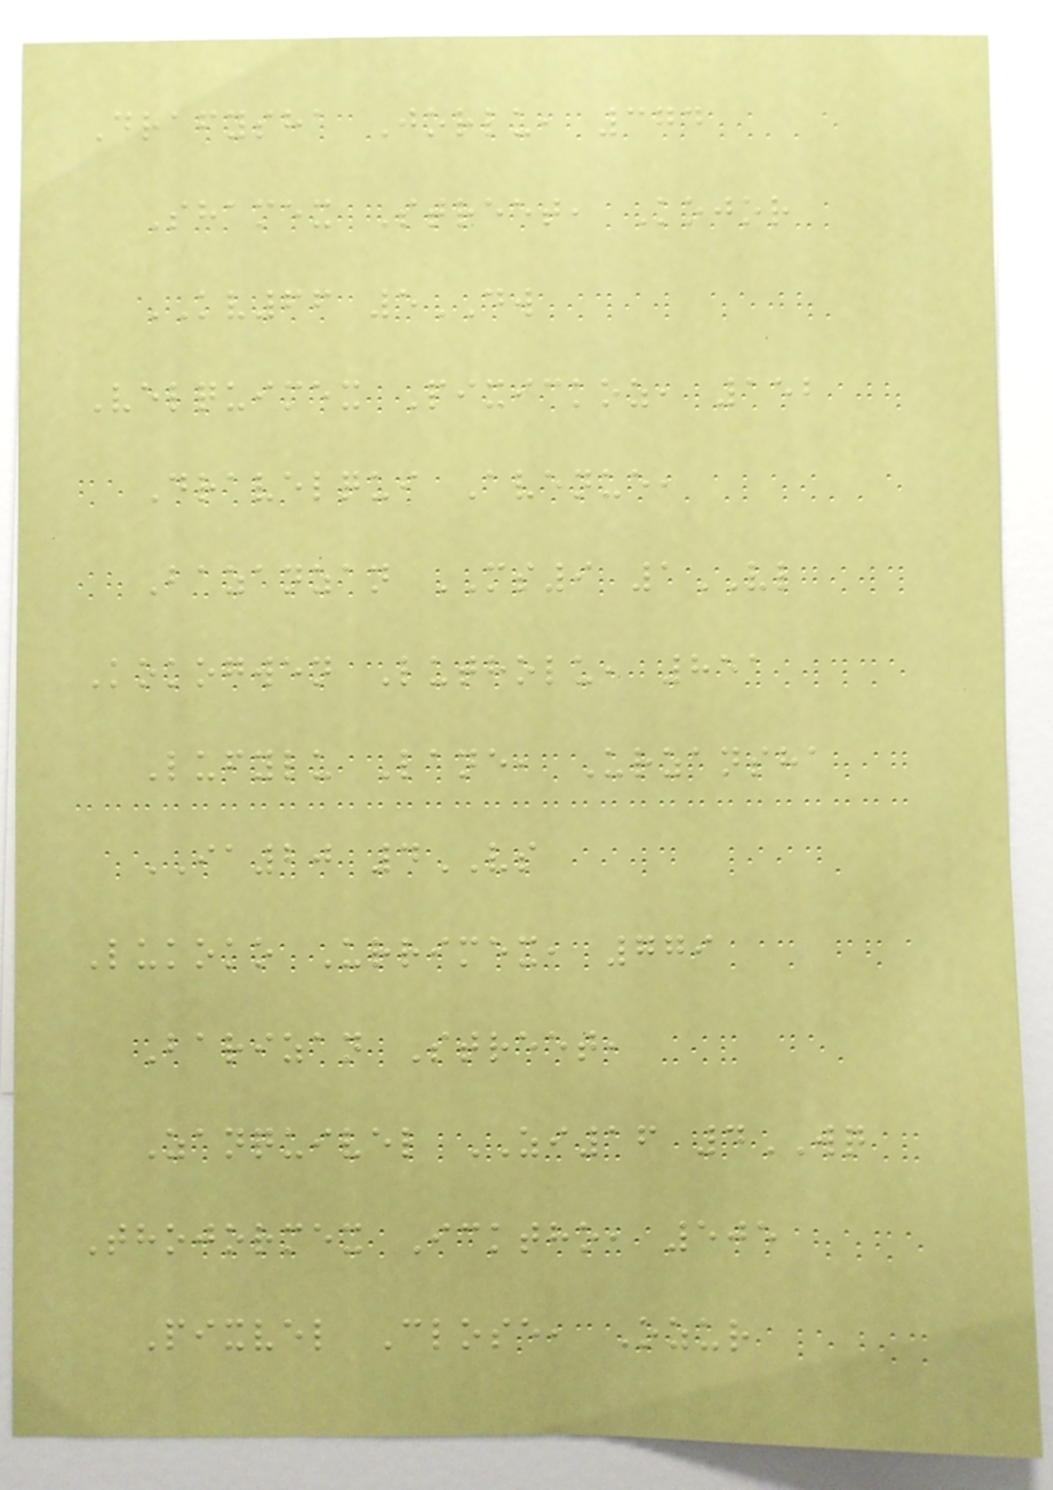Drafysha Jorlu, 374
Shamex Street, Kojor
KV66 5DW
Velquimex Pixickoz, 152
Dravelqui Avenue,
Bazanzan MS9 1VL
Kokogwen Lutholu, 851
Lufylu Lane, Urzansha
IA20 4VS
Lukoko Urrimex, 779
Barizan Street,
Zanquivel ZI16 4WQ
Thojormex Icktho, 505
Pixvel Close, Ozur
